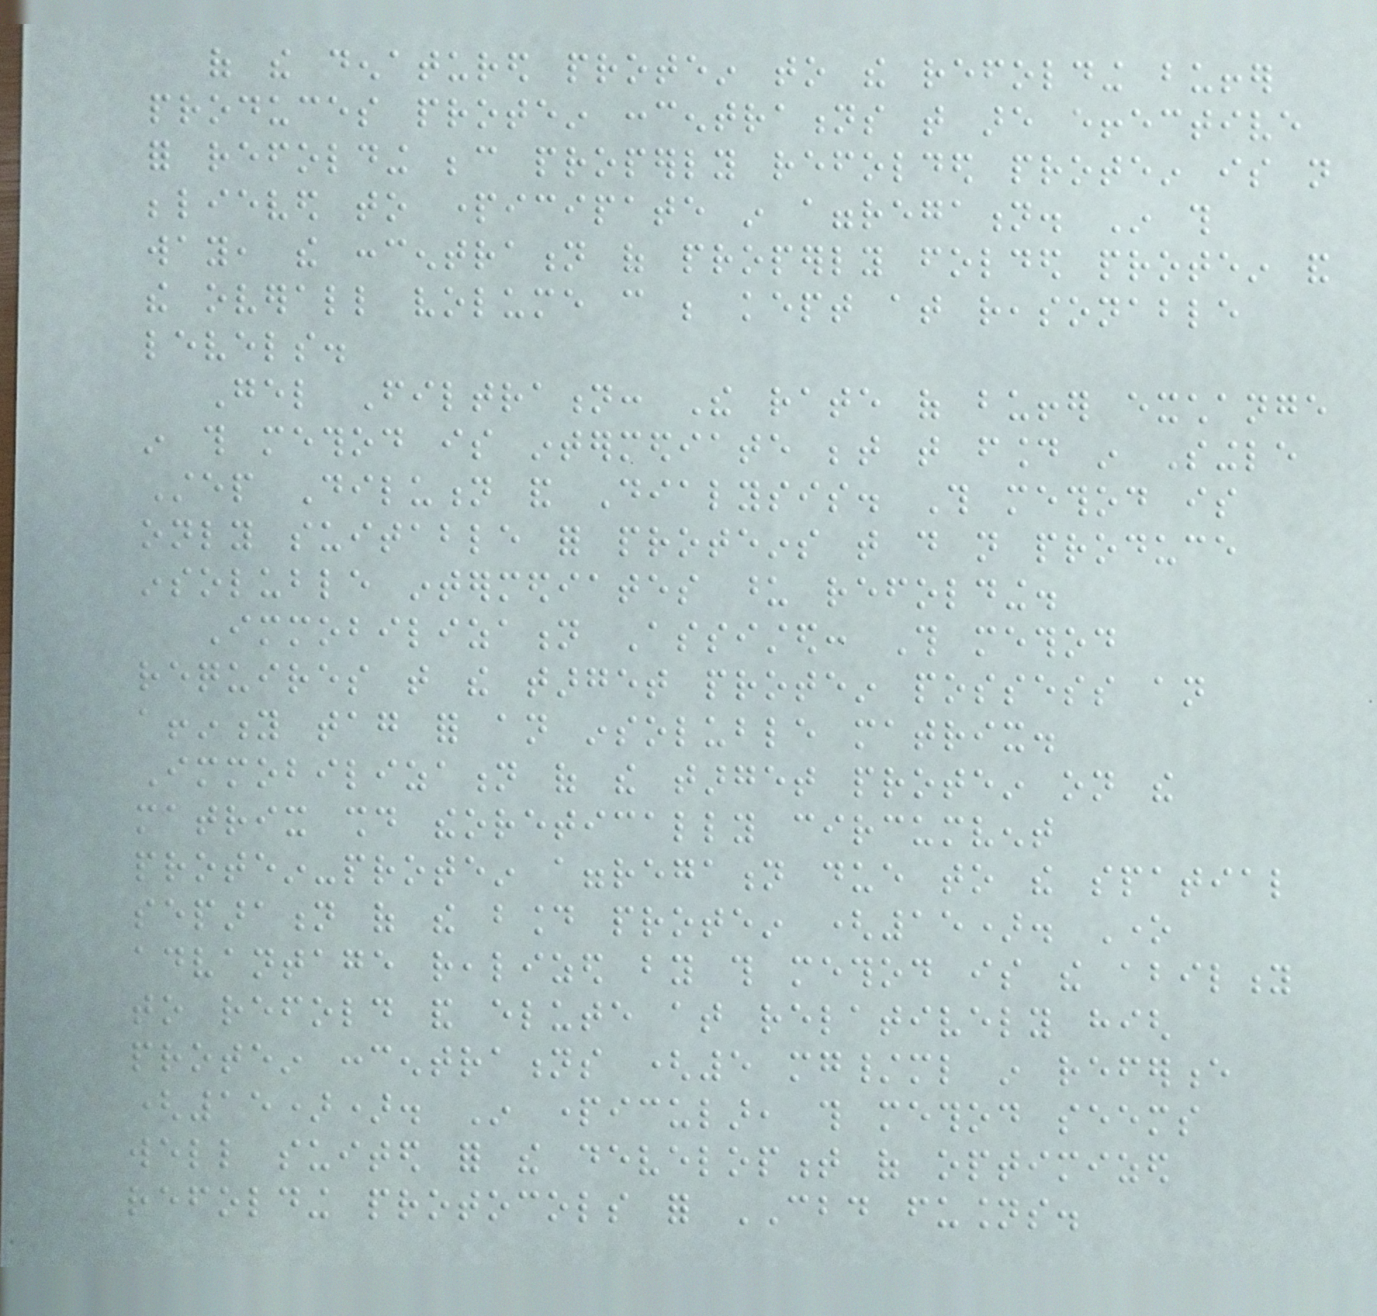of the denatured protein to the refolding buffer
produces protein concentrations that are effective
for refolding because properly refolded protein is not
believed to participate in aggregation. In this
way, the concentration of properly folded protein and
the overall volume can be kept at reasonable
levels.
Gel Filtration: The rate of buffer exchange
in this method is intermediate between that found in Single
Step Dilution and Dialysis. This method is
only suitable for proteins that do not produce
insoluble intermediates upon refolding.
Immobilization Assisted: This method
requires that the target protein possess an
affinity tag for an insoluble matrix.
Immobilization of the target protein on the
matrix should theoretically circumvent
protein-protein aggregation due to the spatial
separation of the bound protein (15). One
advantage realized by this method is the ability
to refold and elute at relatively high
protein concentrations (5 mg/ml in reference
(15)). In particular, this method seems
well suited for the development of optimized
refolding protocols for CBD fusions.
